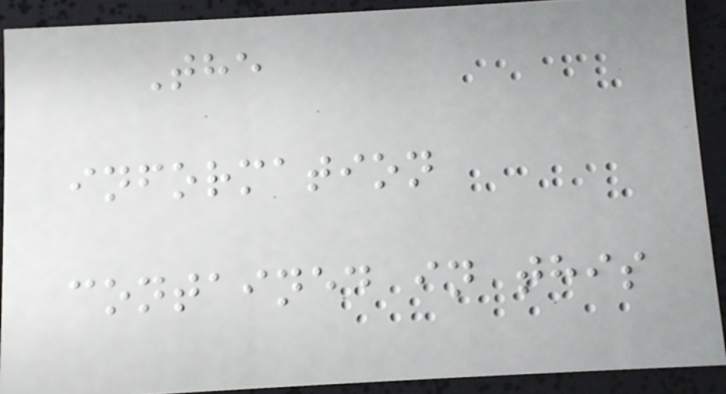The
information
contained in this
